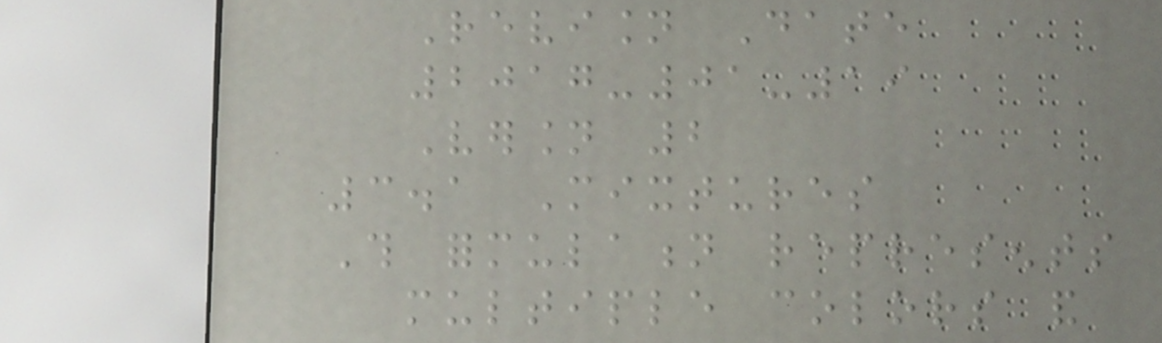Revision Date
2017-01-19
Version 2
3.1 Mixtures
This formulation represents
multiple colors and
